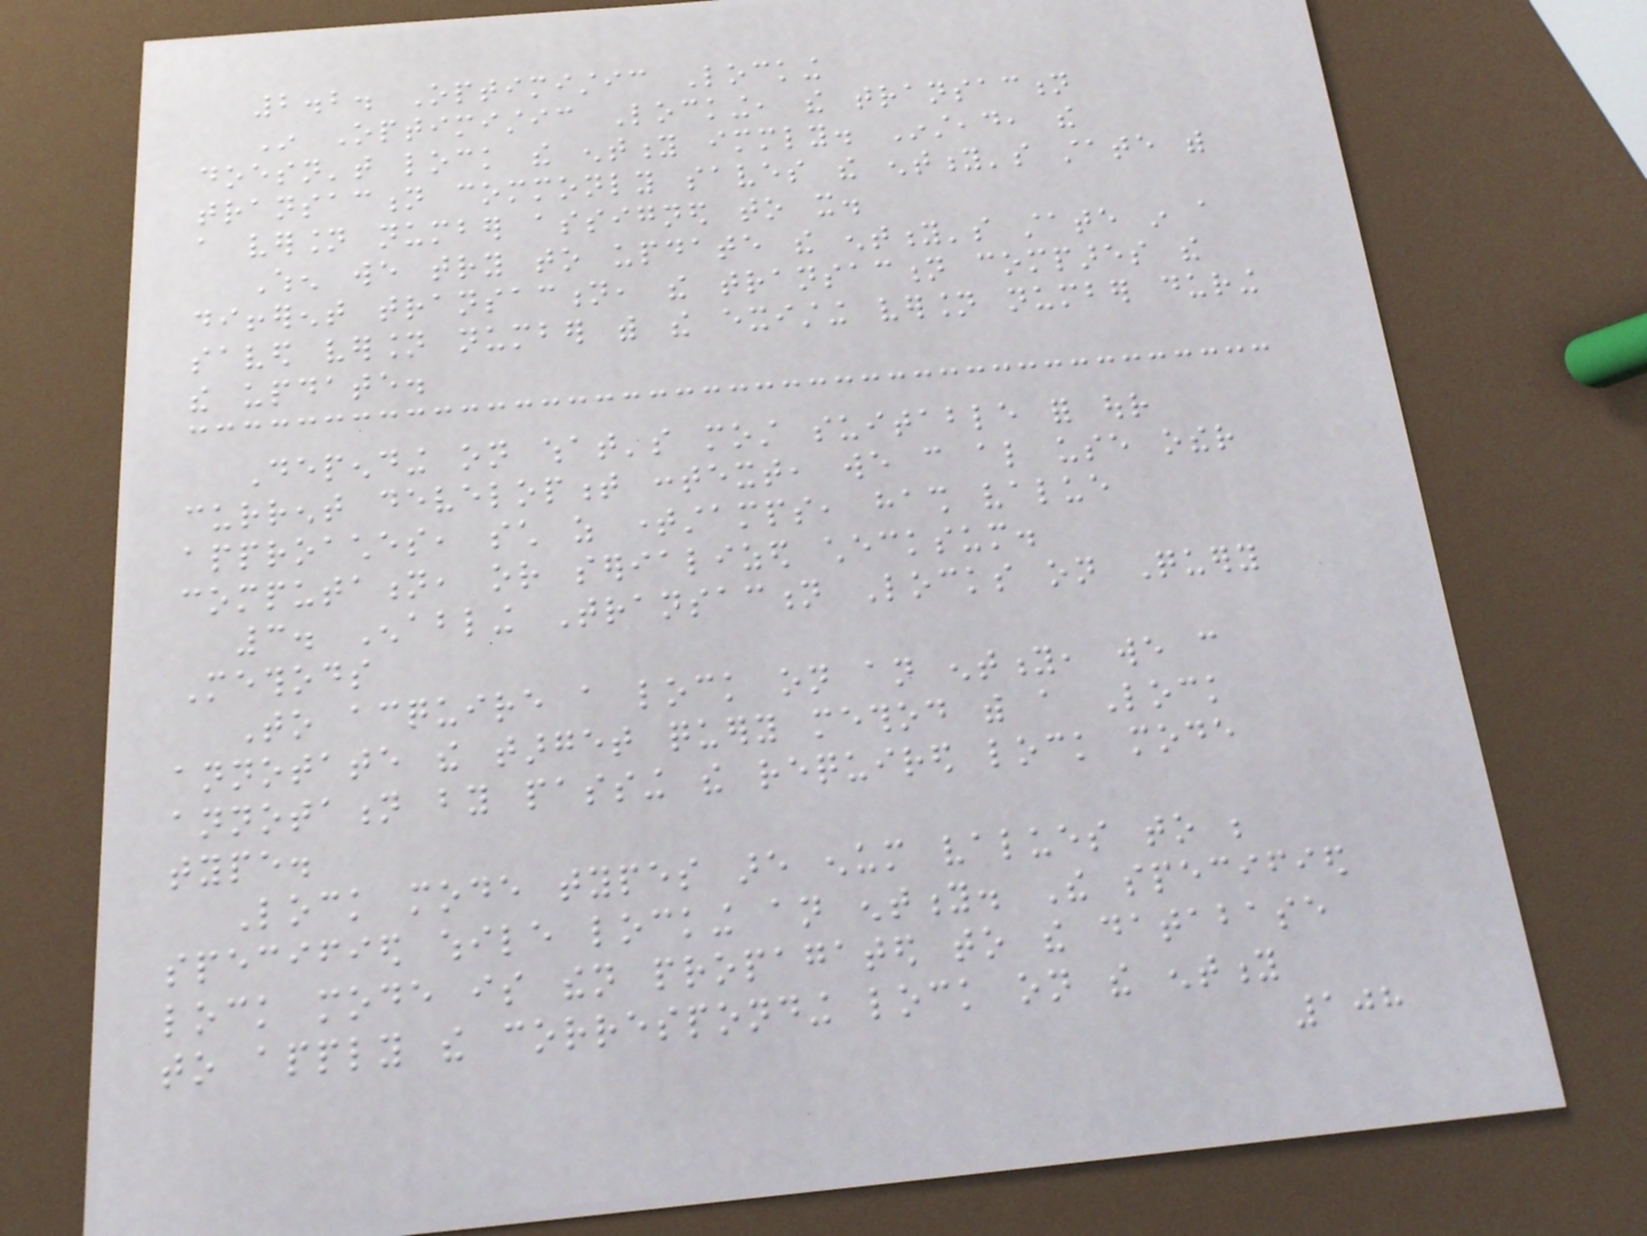2.2. Optimistic Locking
In Optimistic Locking, the transaction
doesn't lock the entity immediately. Instead, the
transaction commonly saves the entity's state with
a version number assigned to it.
When we try to update the entity's state in a
different transaction, the transaction compares the
saved version number with the existing version number during
the update.
Depending on what's most suitable for our
current development context, we can also use other
approaches, such as timestamps, hash value
computation, or serialized checksum.
3. Enabling Transaction Locks on Query
Methods
To acquire a lock on an entity, we can
annotate the target query method with a Lock
annotation by passing the required lock mode
type.
Lock mode types are enum values to be
specified while locking an entity. The specified
lock mode is then propagated to the database
to apply the corresponding lock on the entity
108
